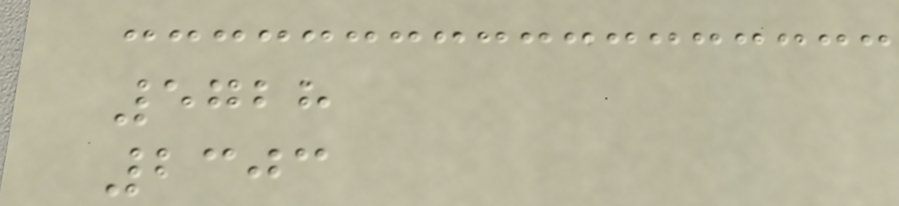5728
2303
